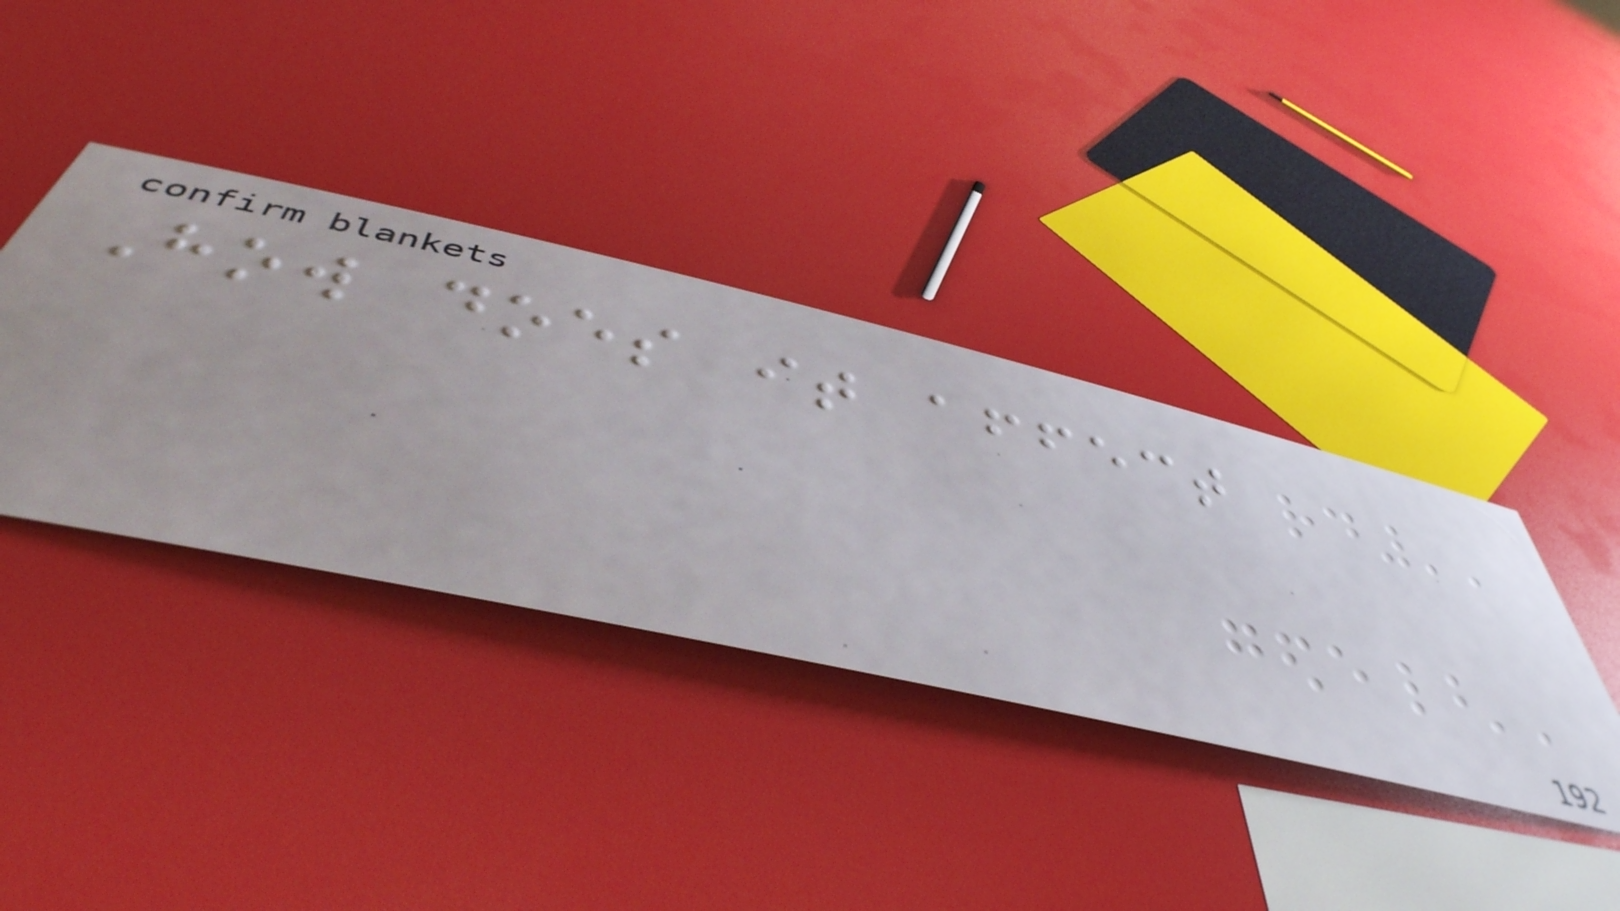How does it affect
